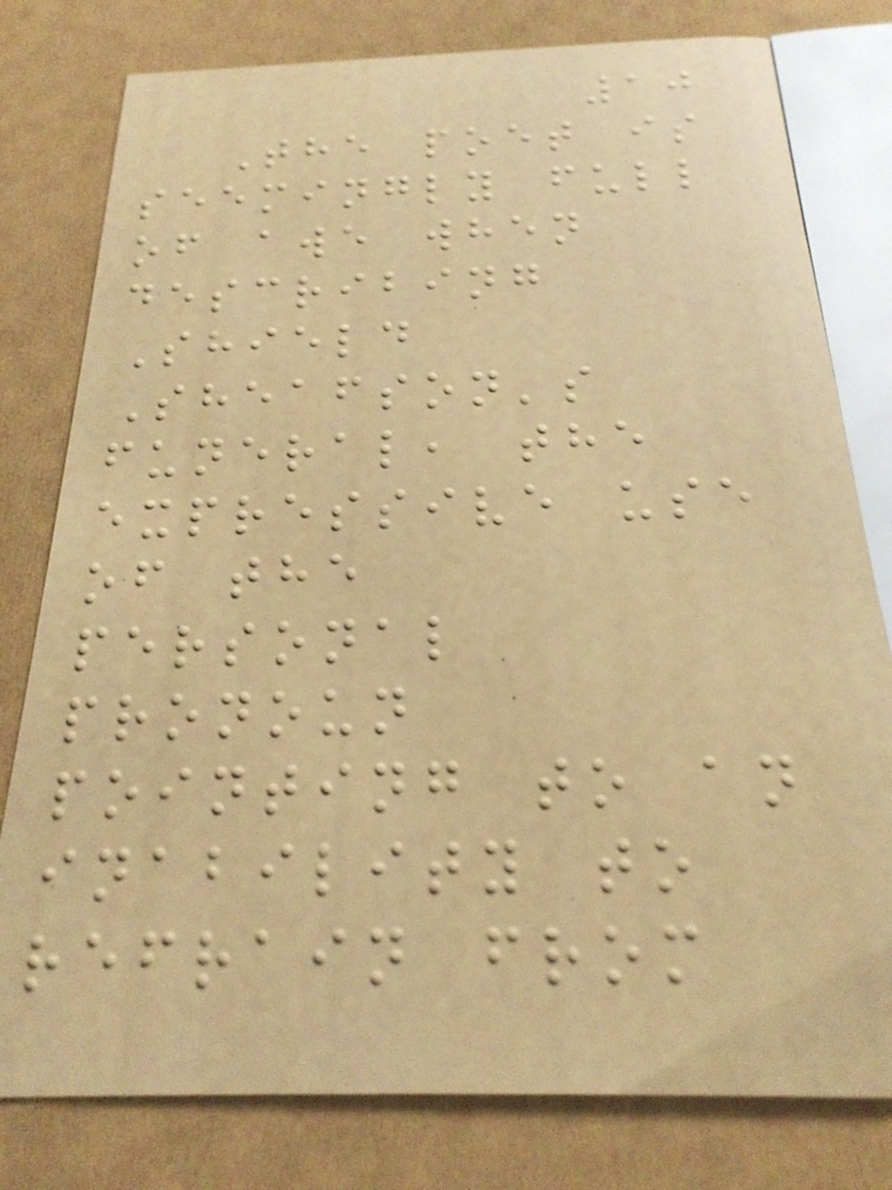10
The poet is
seemingly full
of awe when
describing
Shield
Sheafson's
funeral, the
expressive use
of the
personal
pronoun
pointing to an
inability to
refrain from
